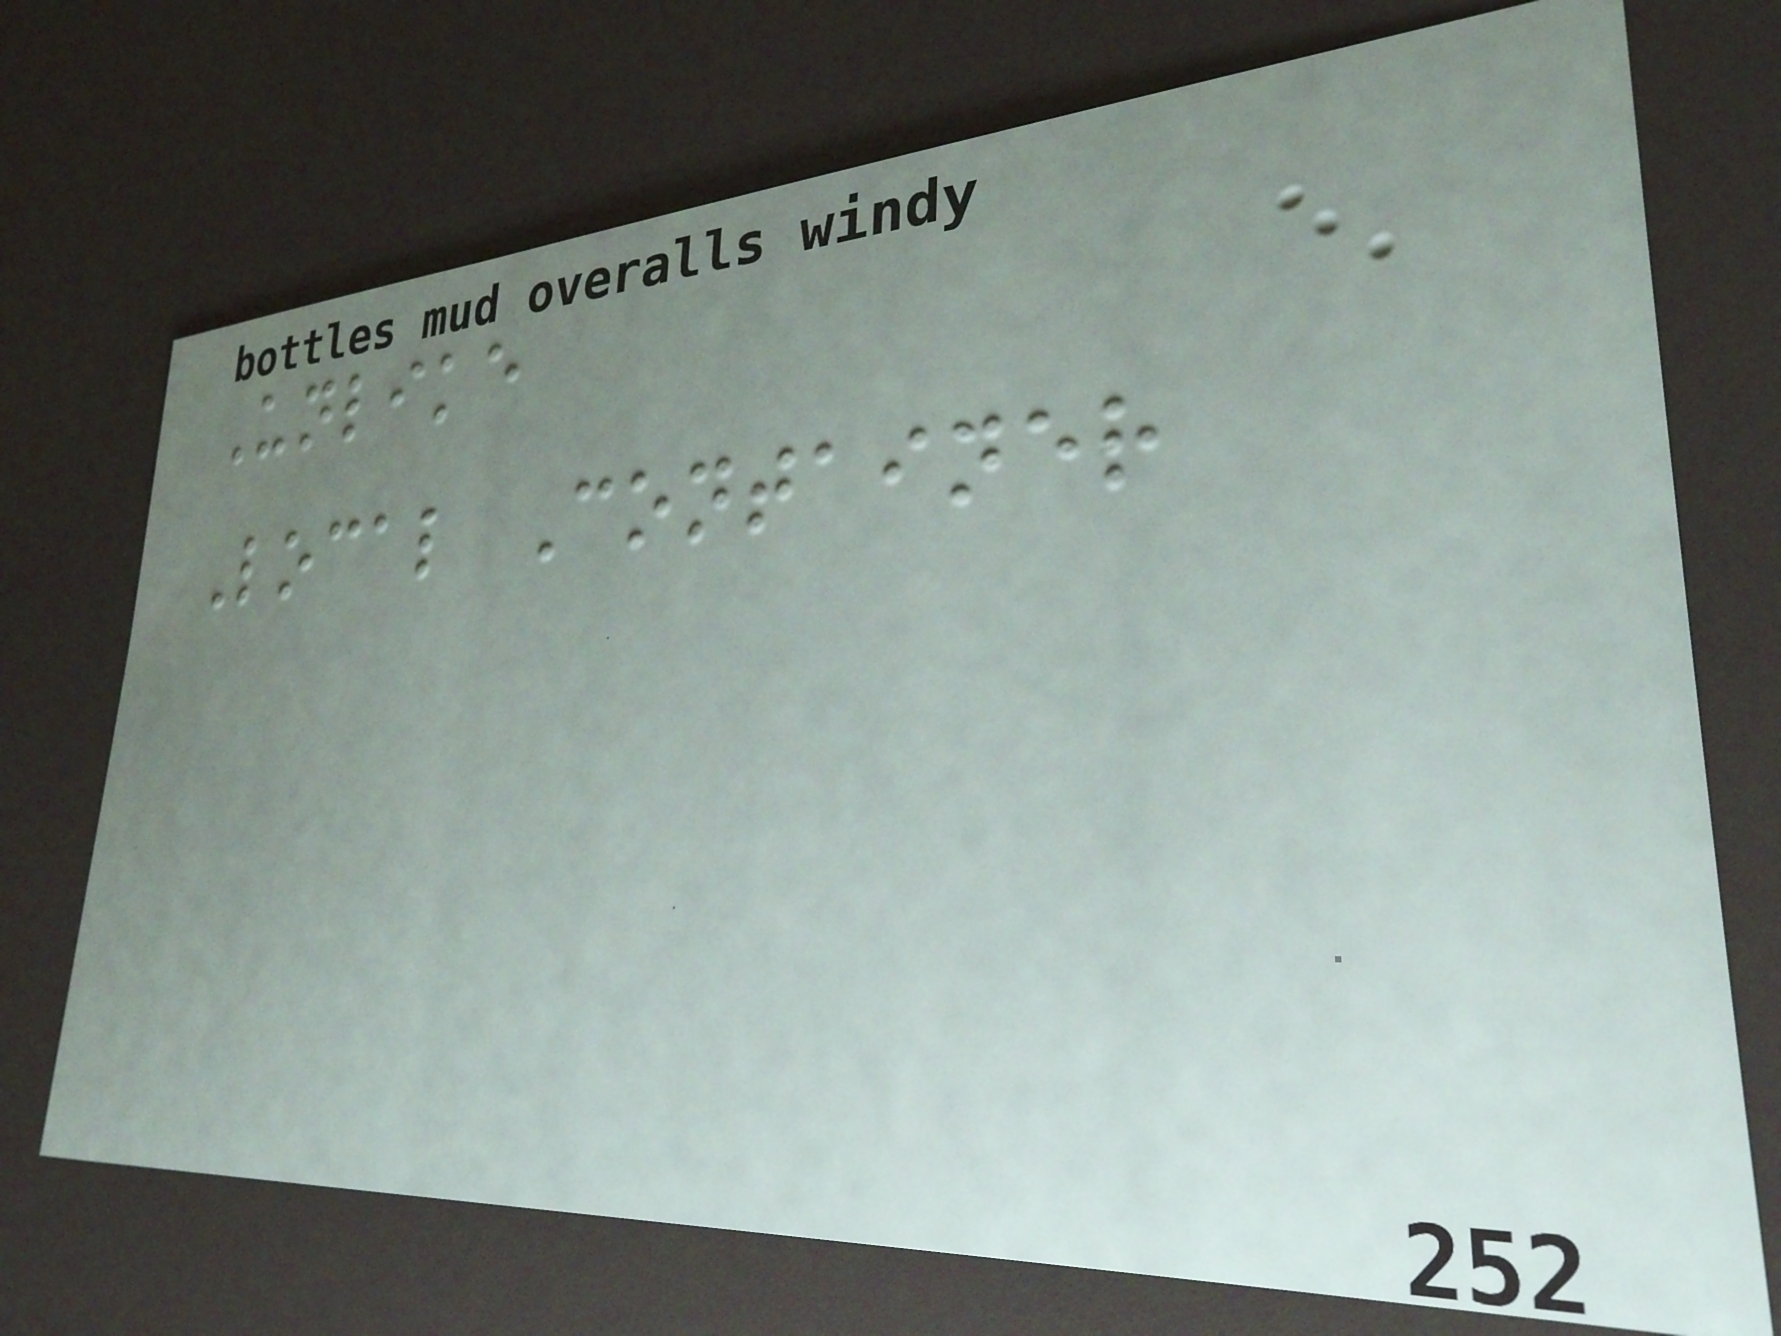Unlike
Local Container
